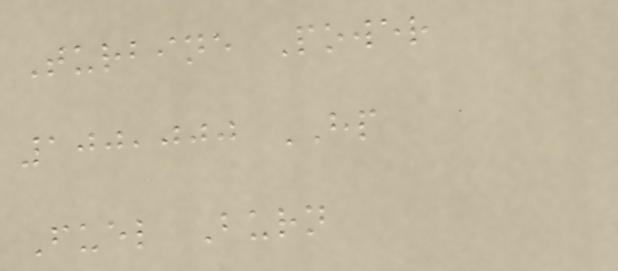Turbine Power
100,000 HP
Fuel Burn
